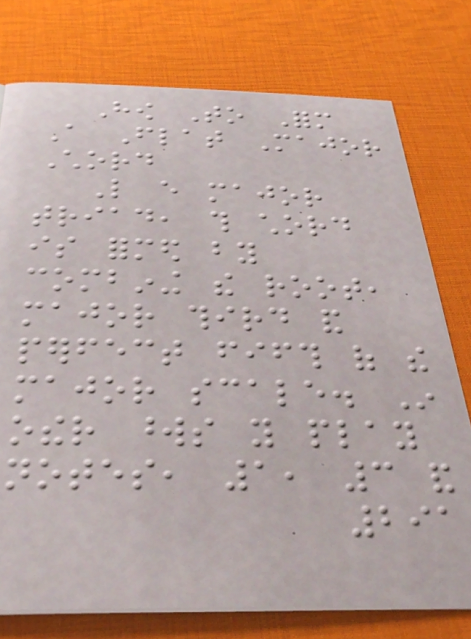How To Form
A Flat Major
Chord
Like every major
triad, this chord
is formed by
combining the root,
major third and
perfect fifth of the
major scale. In
other words you play
notes, 1, 3 and
291
